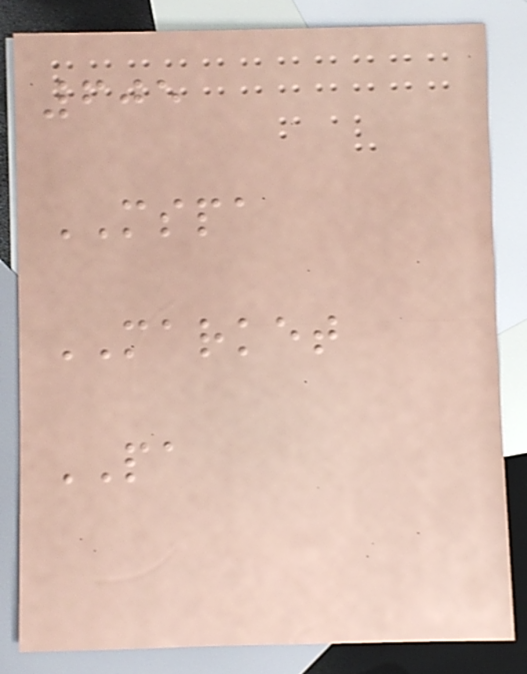605
MSPA
MARKET
PA
